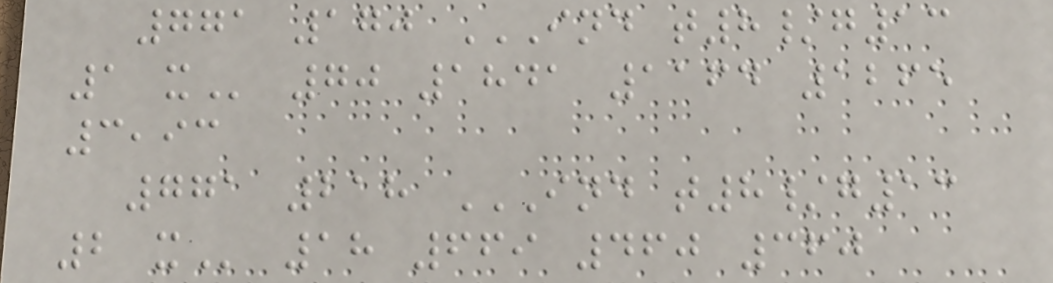771 170 IND T8/G13
1 X 70 1841 1164 1265
3,93
771 218 IND T8/G13
2 X 18 669 460 360
